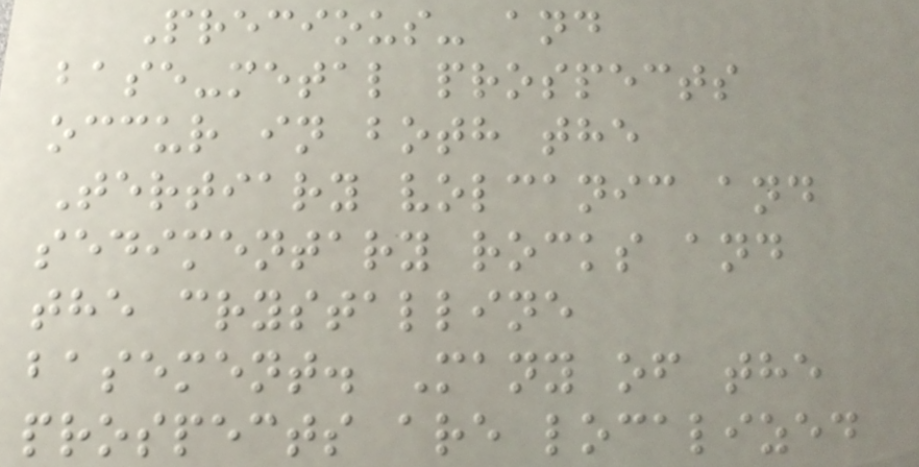Precious- and
base-metal prospects
occur in both the
Tertiary volcanic and
sedimentary rocks and
the crystalline
basement. Many of the
prospects are localized
